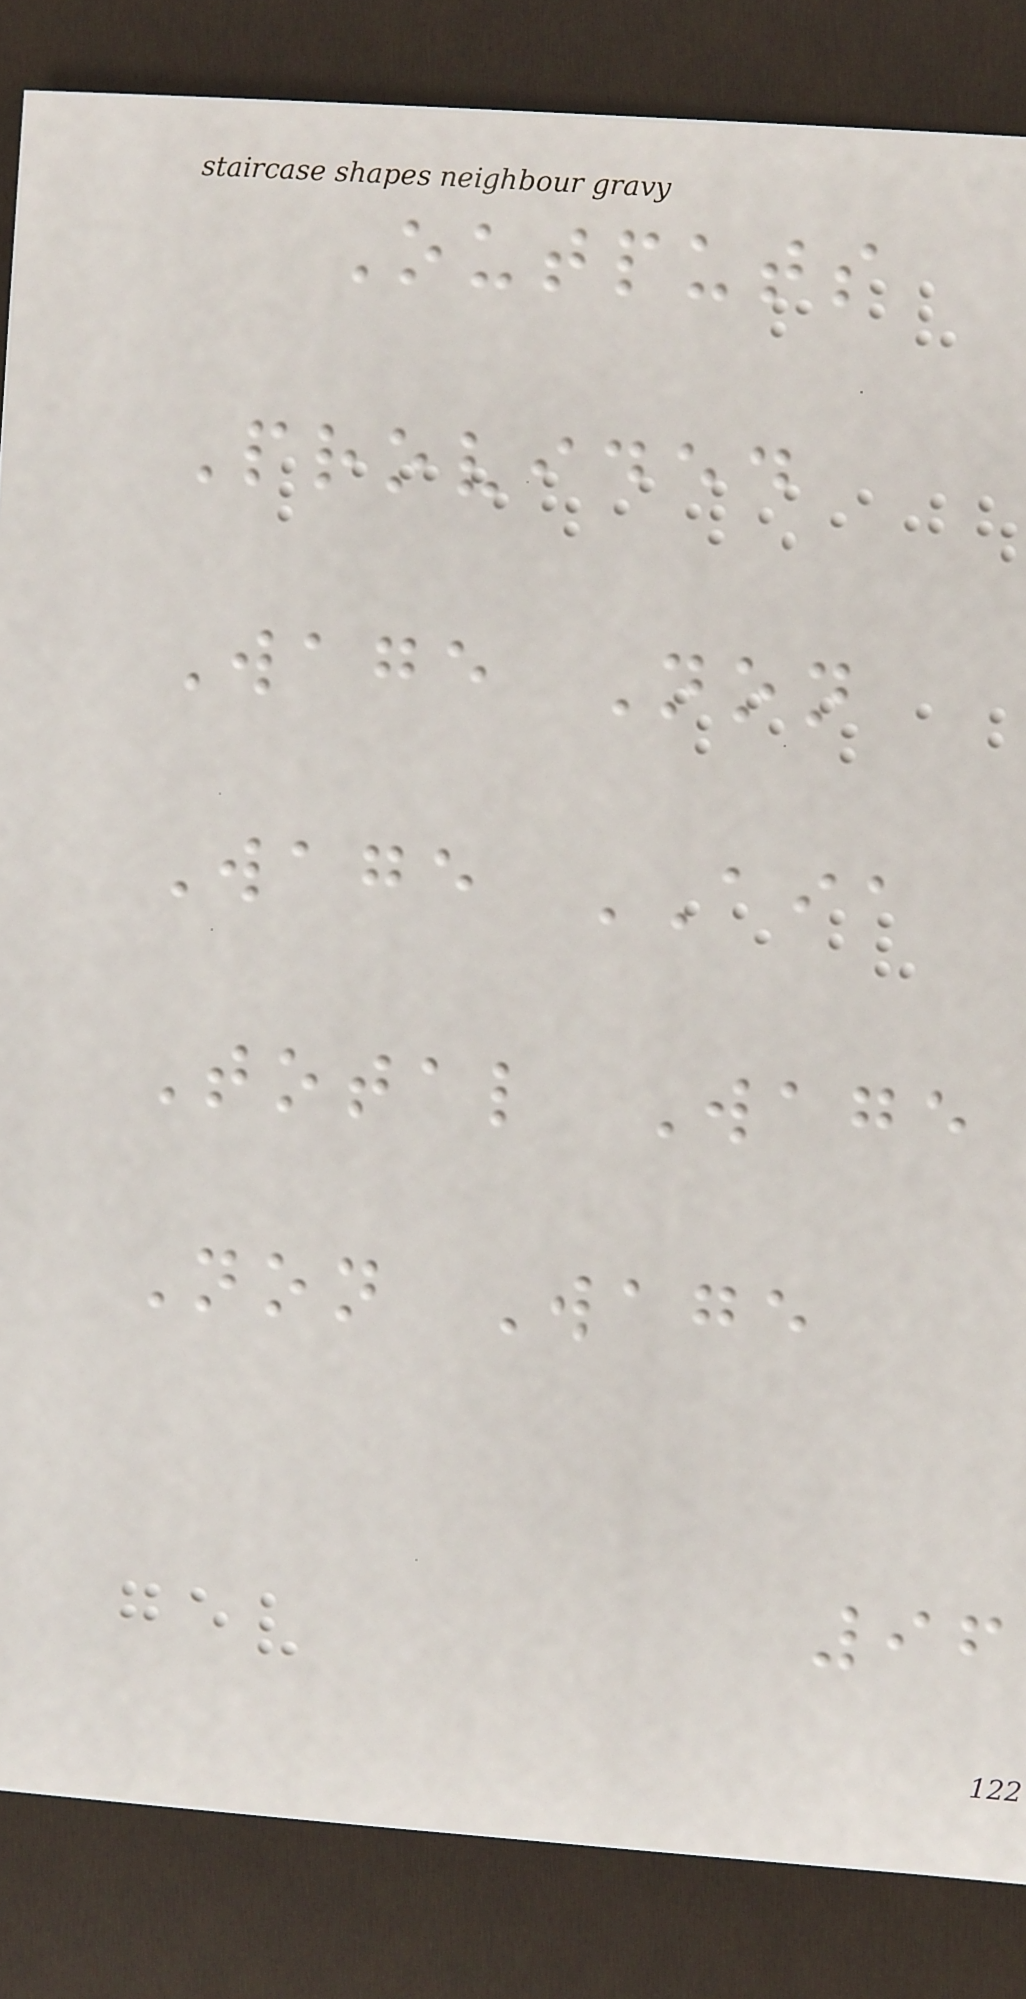Outputs
Provided
Wage Non
Wage AIA
Total Wage
Non Wage
96
